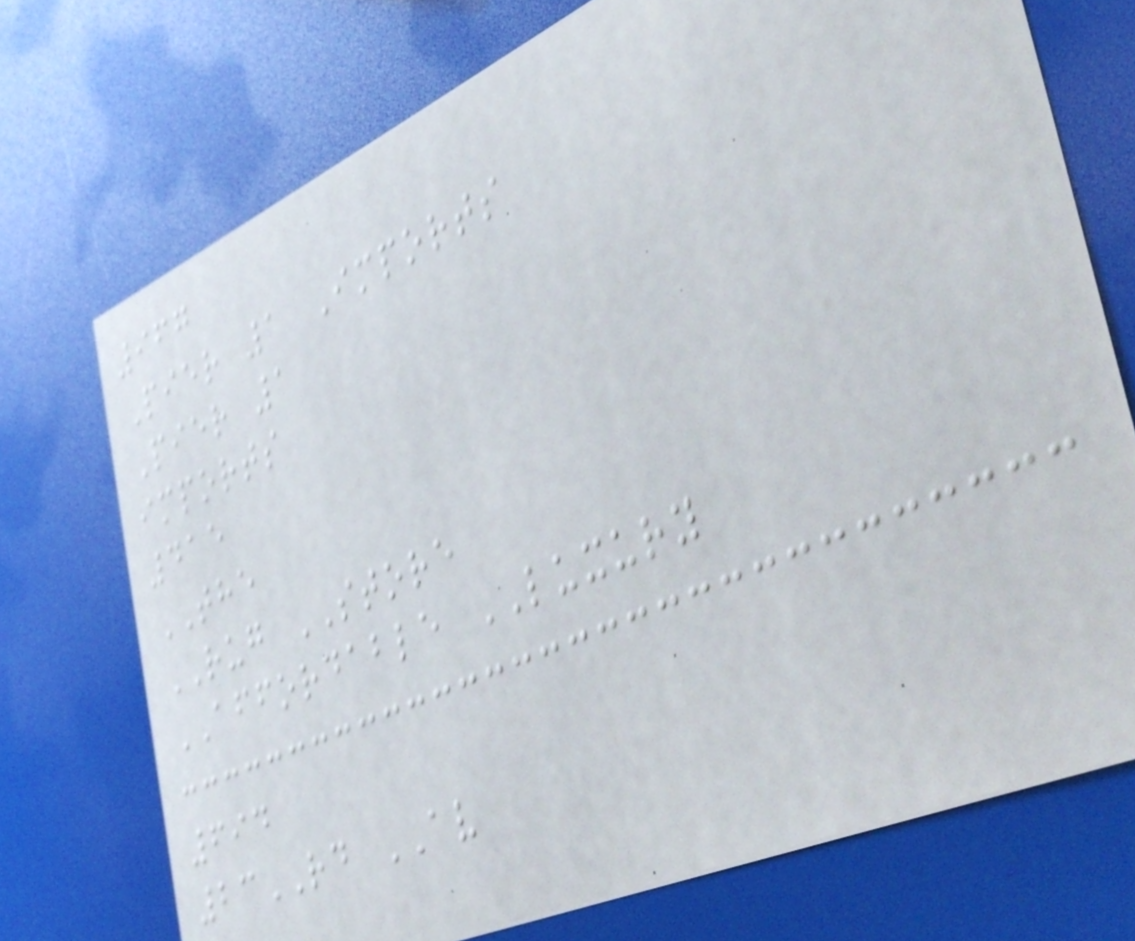967
Pier 1 Imports
Pier 1
imports
415
THE
RUG STORE
AFFORDABLE LUXURY
694
23RD AV
